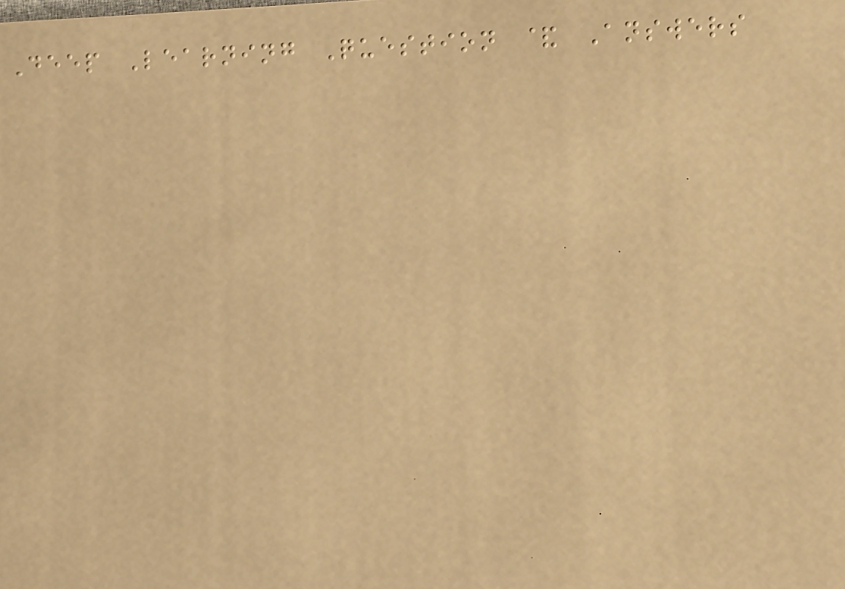Deep Learning Question & Answers
